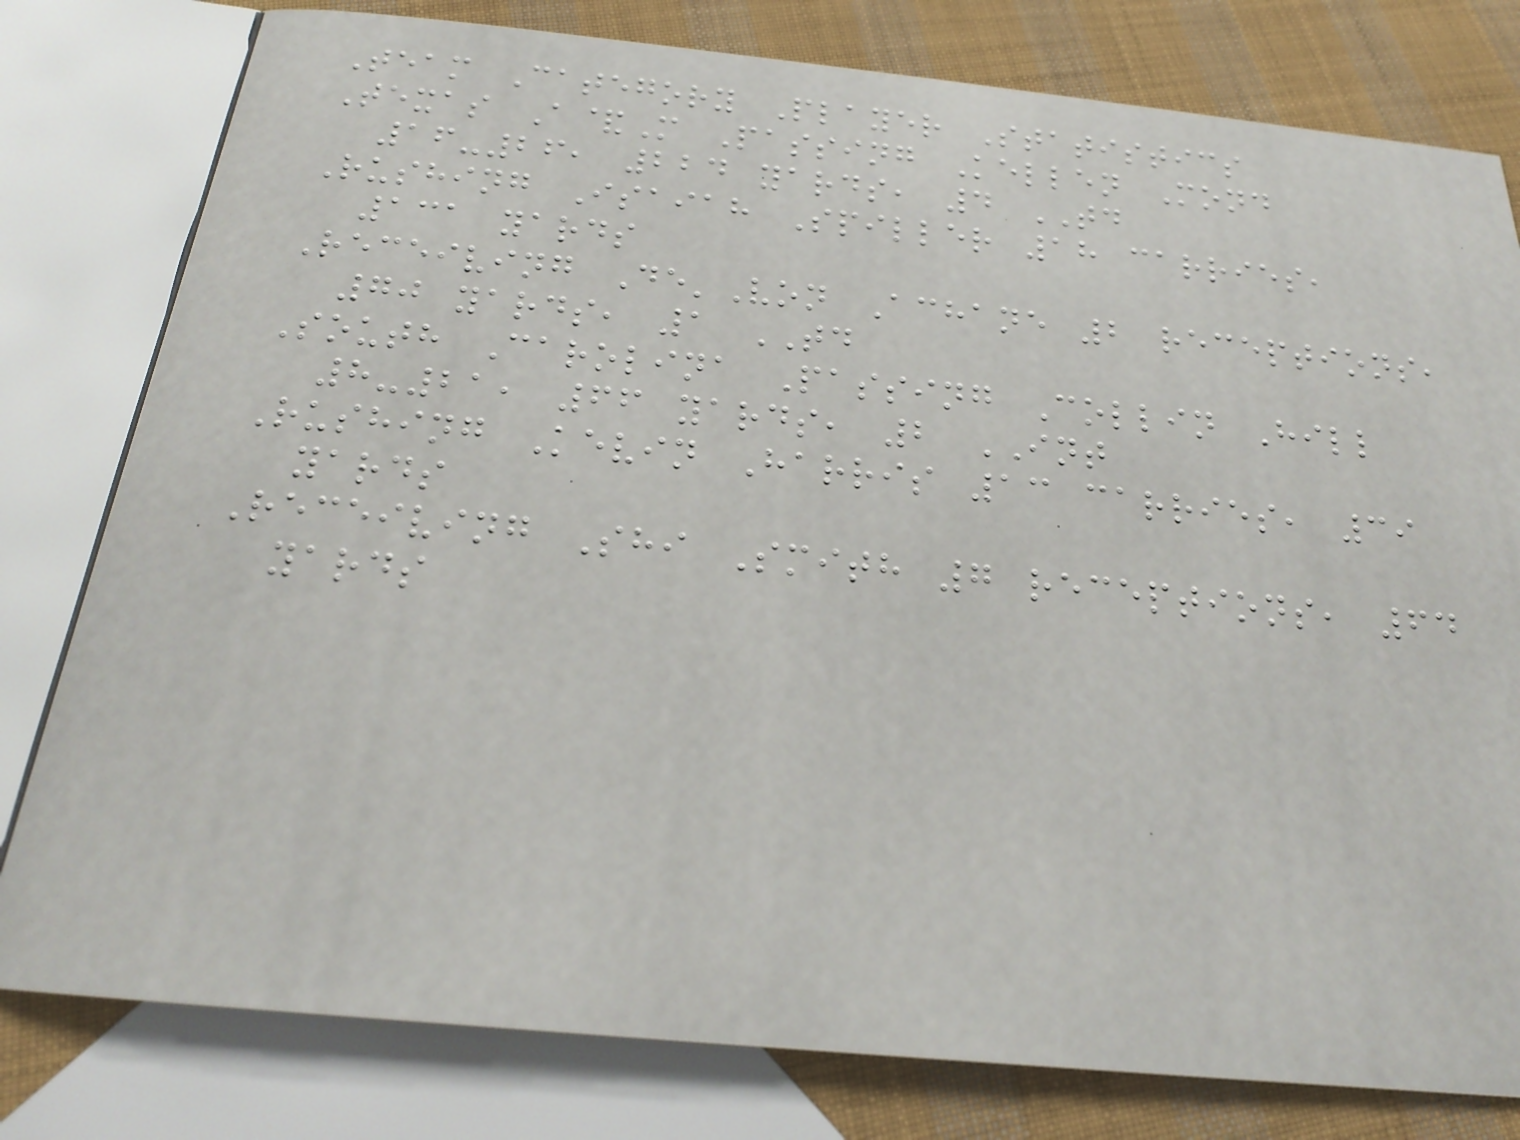Team Category Player Statistics
Texas A&M Passing Kellen Mond
16-26, 224 yards, 4 TD
Rushing Isaiah Spiller 18 carries,
131 yards
Receiving De'Von Achane 2 receptions,
70 yards, 1 TD
South Carolina Passing Collin Hill
8-21, 66 yards, 2 INT
Rushing Kevin Harris 13 carries, 39
yards
Receiving Shi Smith 7 receptions, 64
yards
